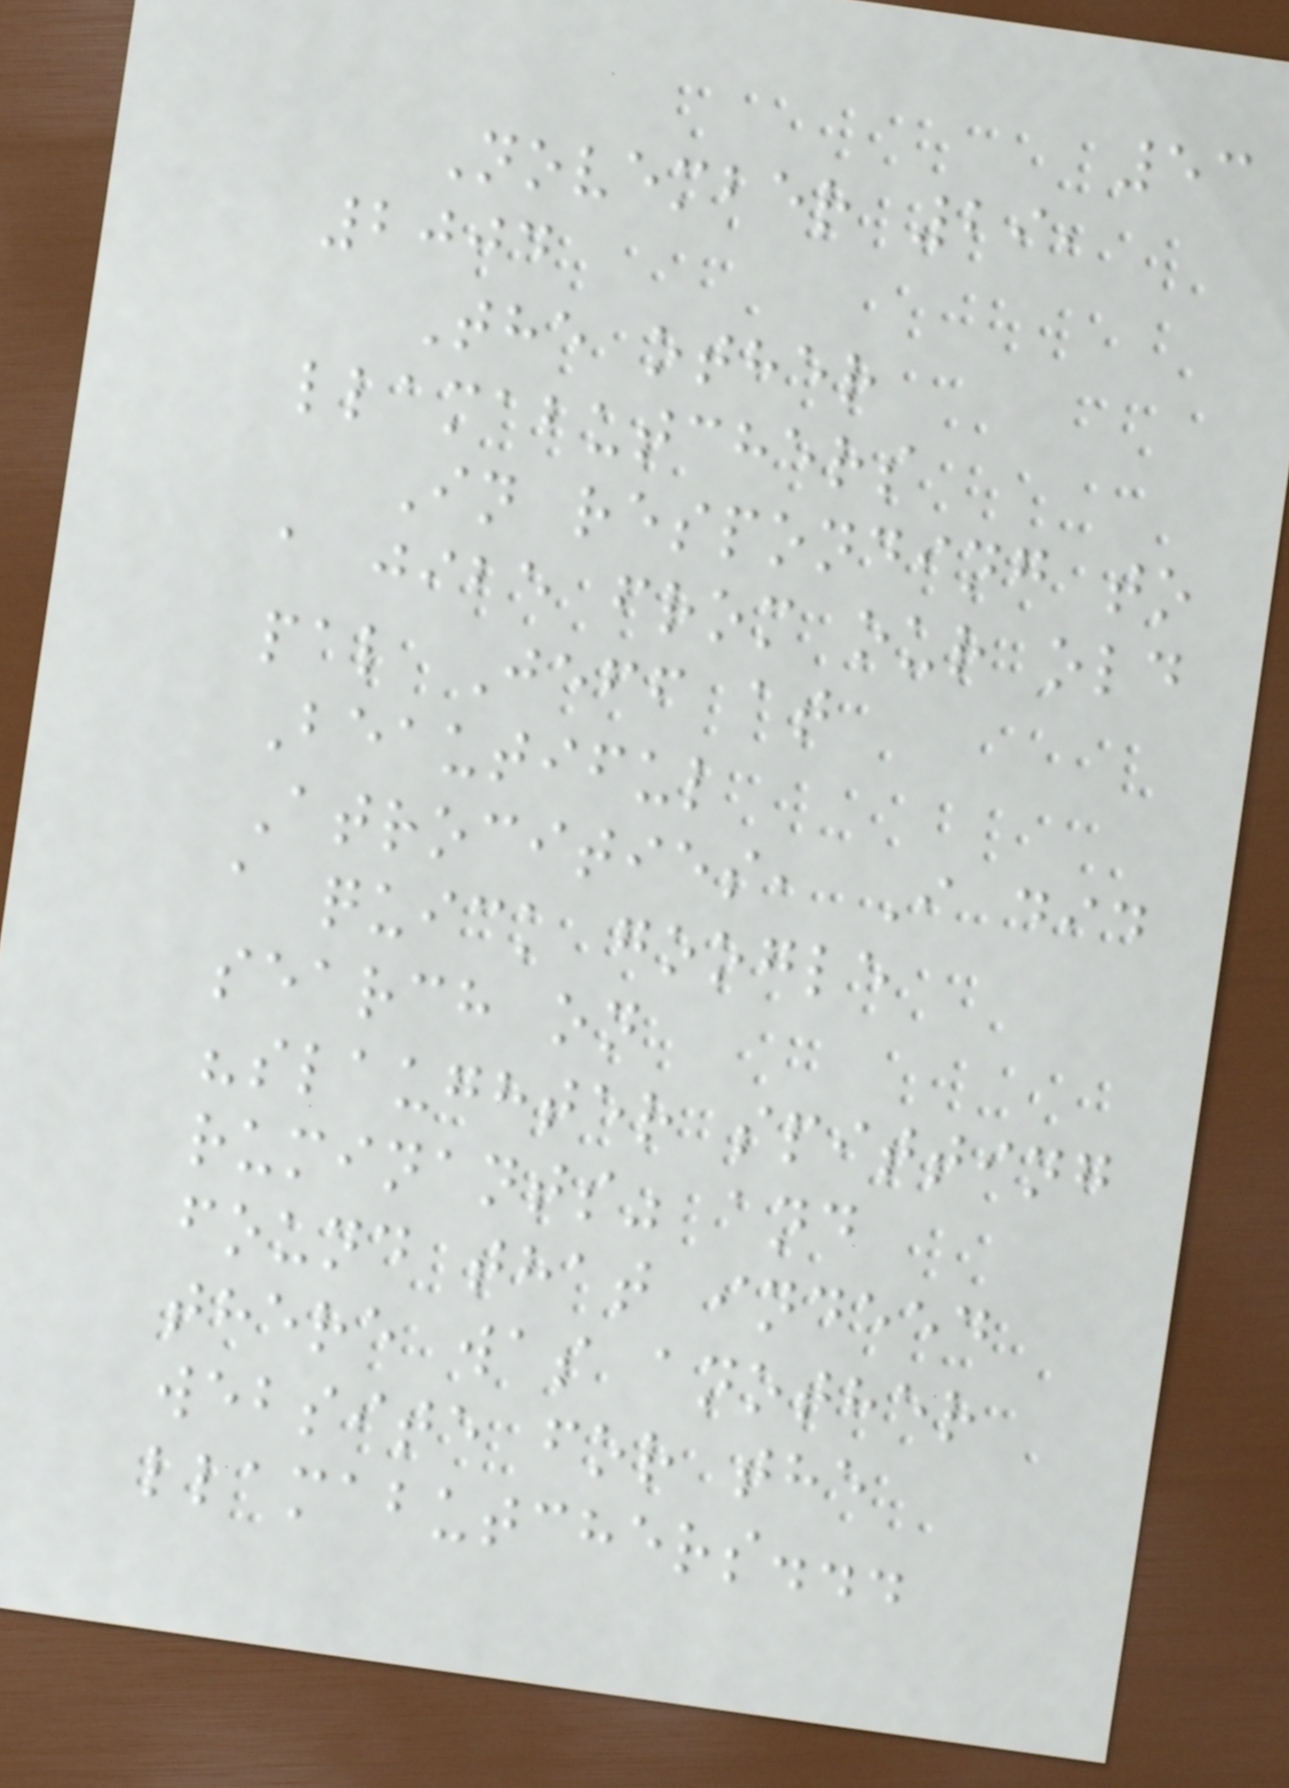53
November 29,
2004
The other
llamabutchers
In responding to
a jibe from our old
pal Jeff at
Beautiful
Atrocities, I did
a quick google
search on
"slaughter spitting
ruminants" and
found that indeed
there was another
website for the
llamabutchers...
